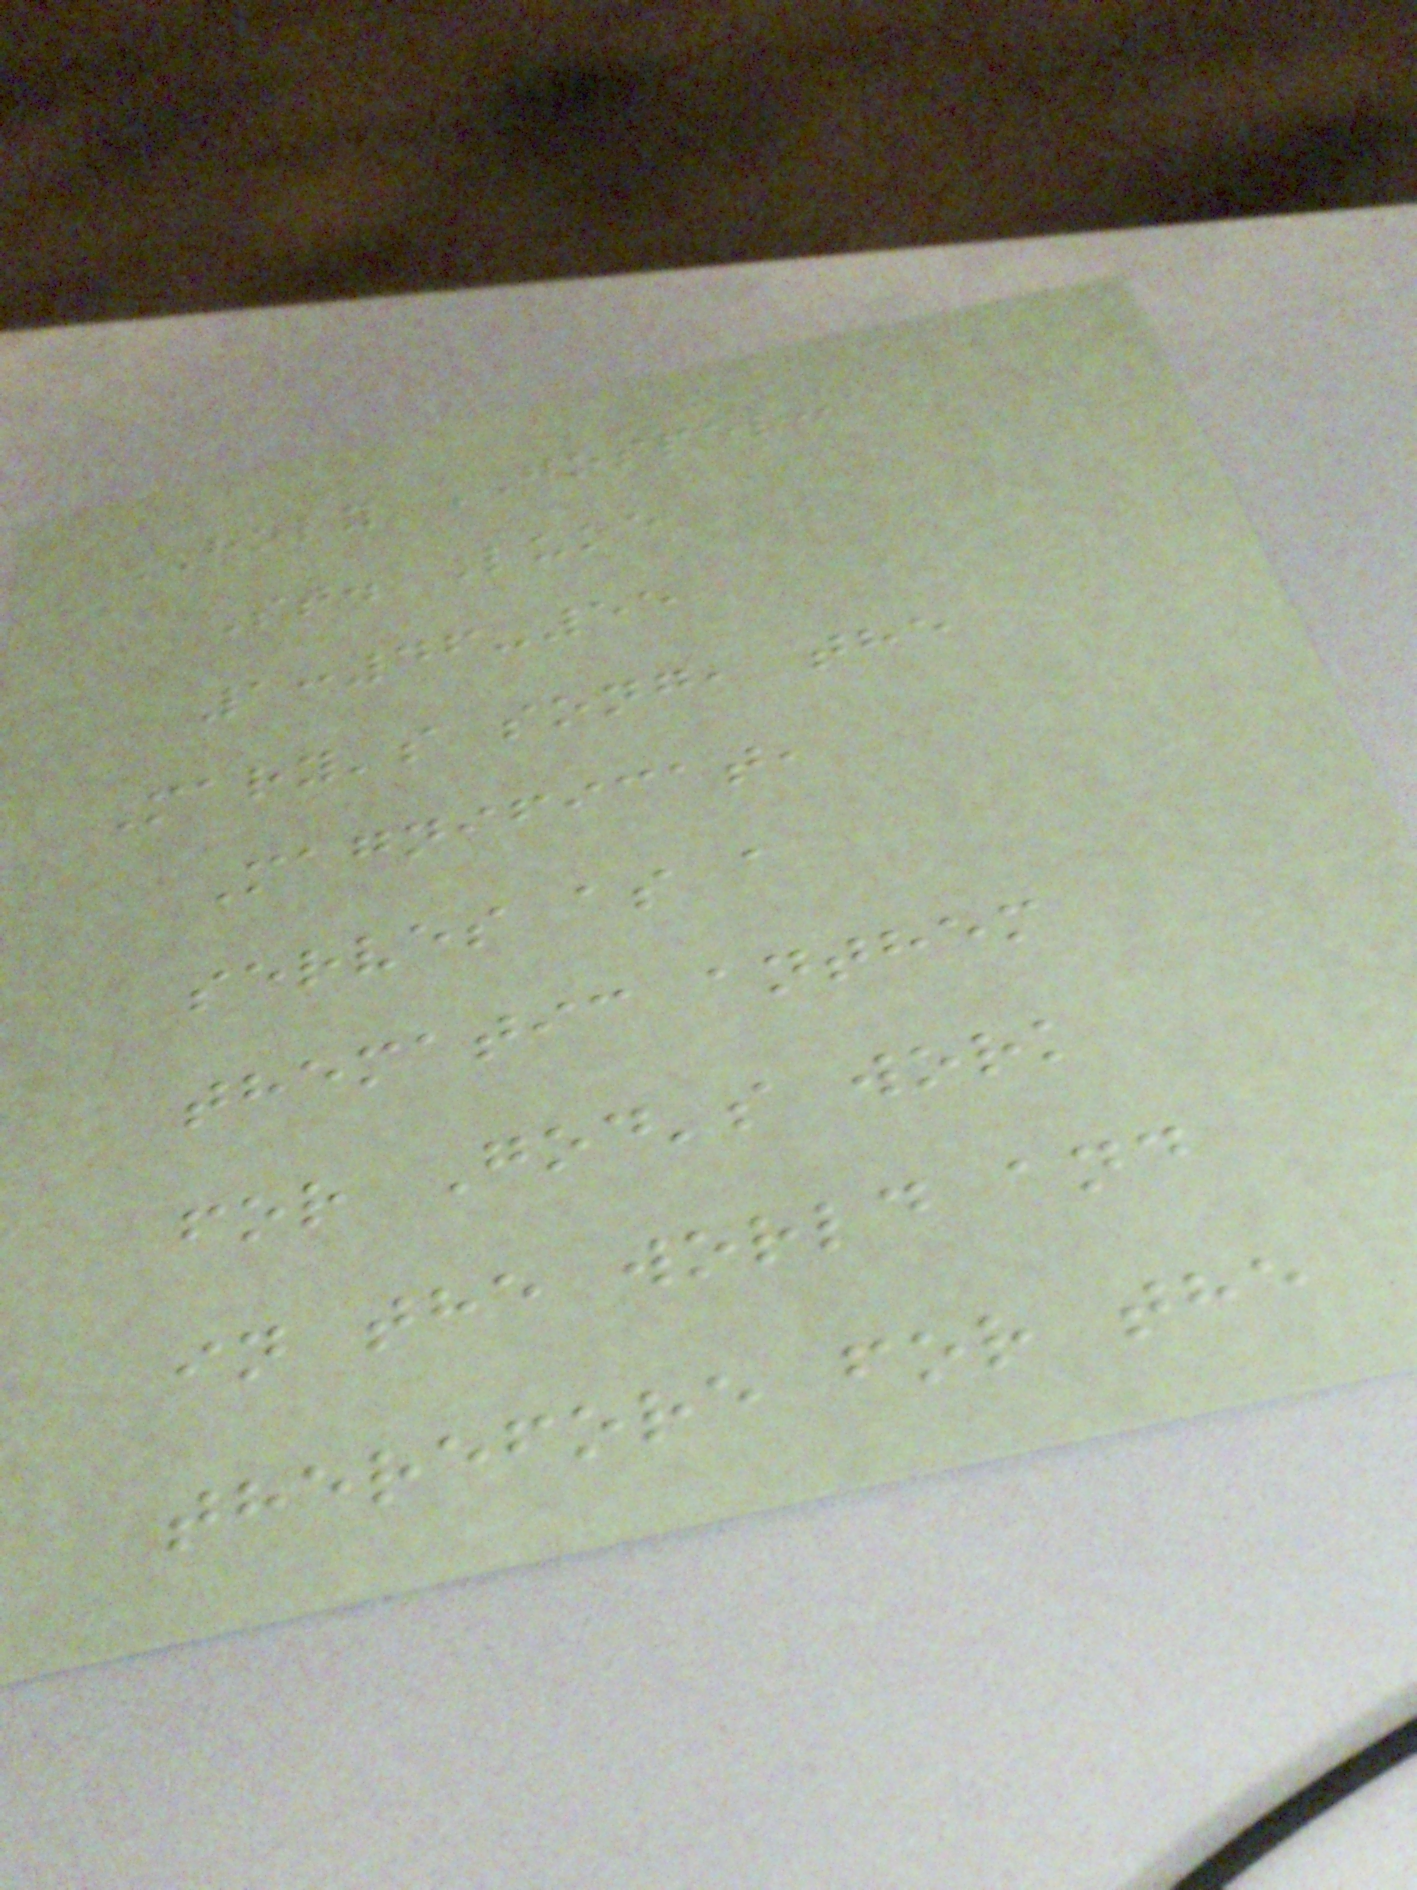HOLY GOSPEL:
St. Luke
1:46-55
Mary's song, the
Magnificat,
serves as a
thematic anthem
for God's work
in the world and
therefore for the
